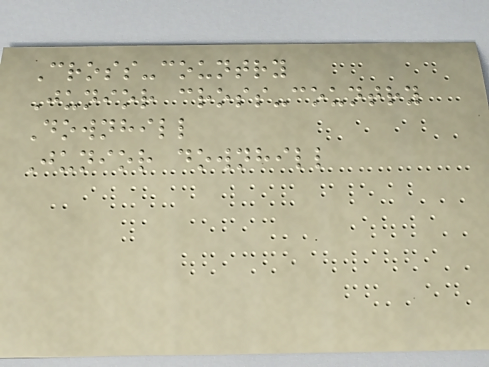Cross-country
Junior cross-country
Downhill
Junior downhill
